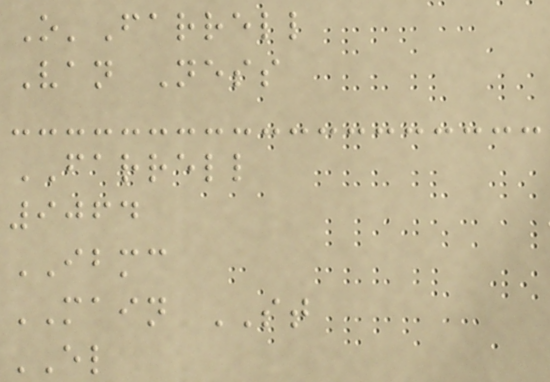O'Farrell
Van Ness
FARRELL
9064
IBMC
MAIN ST
EL
